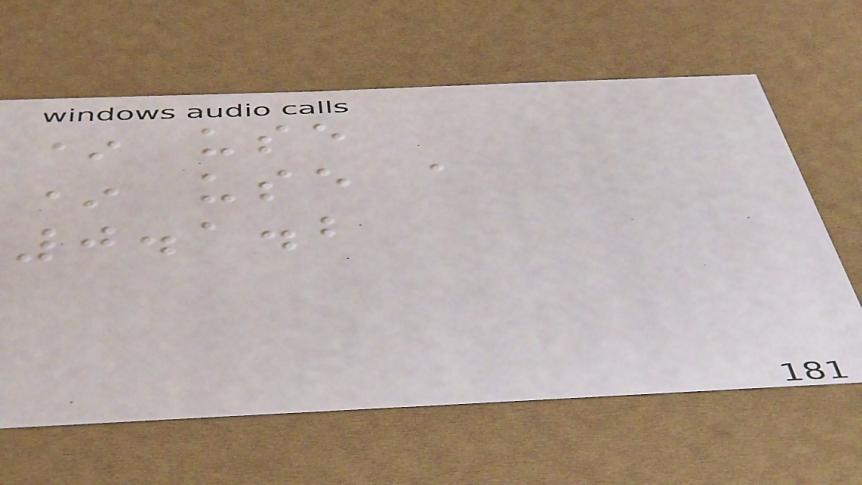* use
* use a
0.1.2
